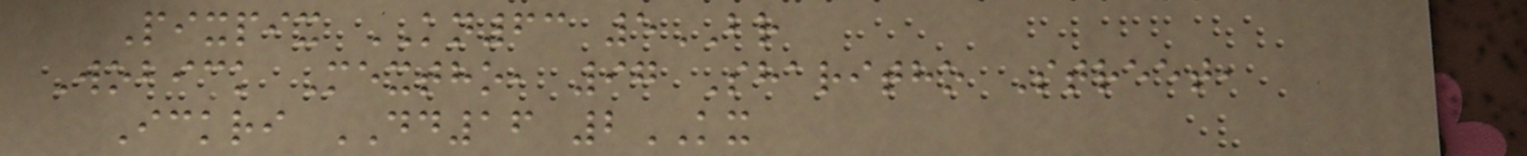Pixpix KN63 5BR
Wobick Mextho, 97 Sharitho Street,
Ickri DD16 2KX
